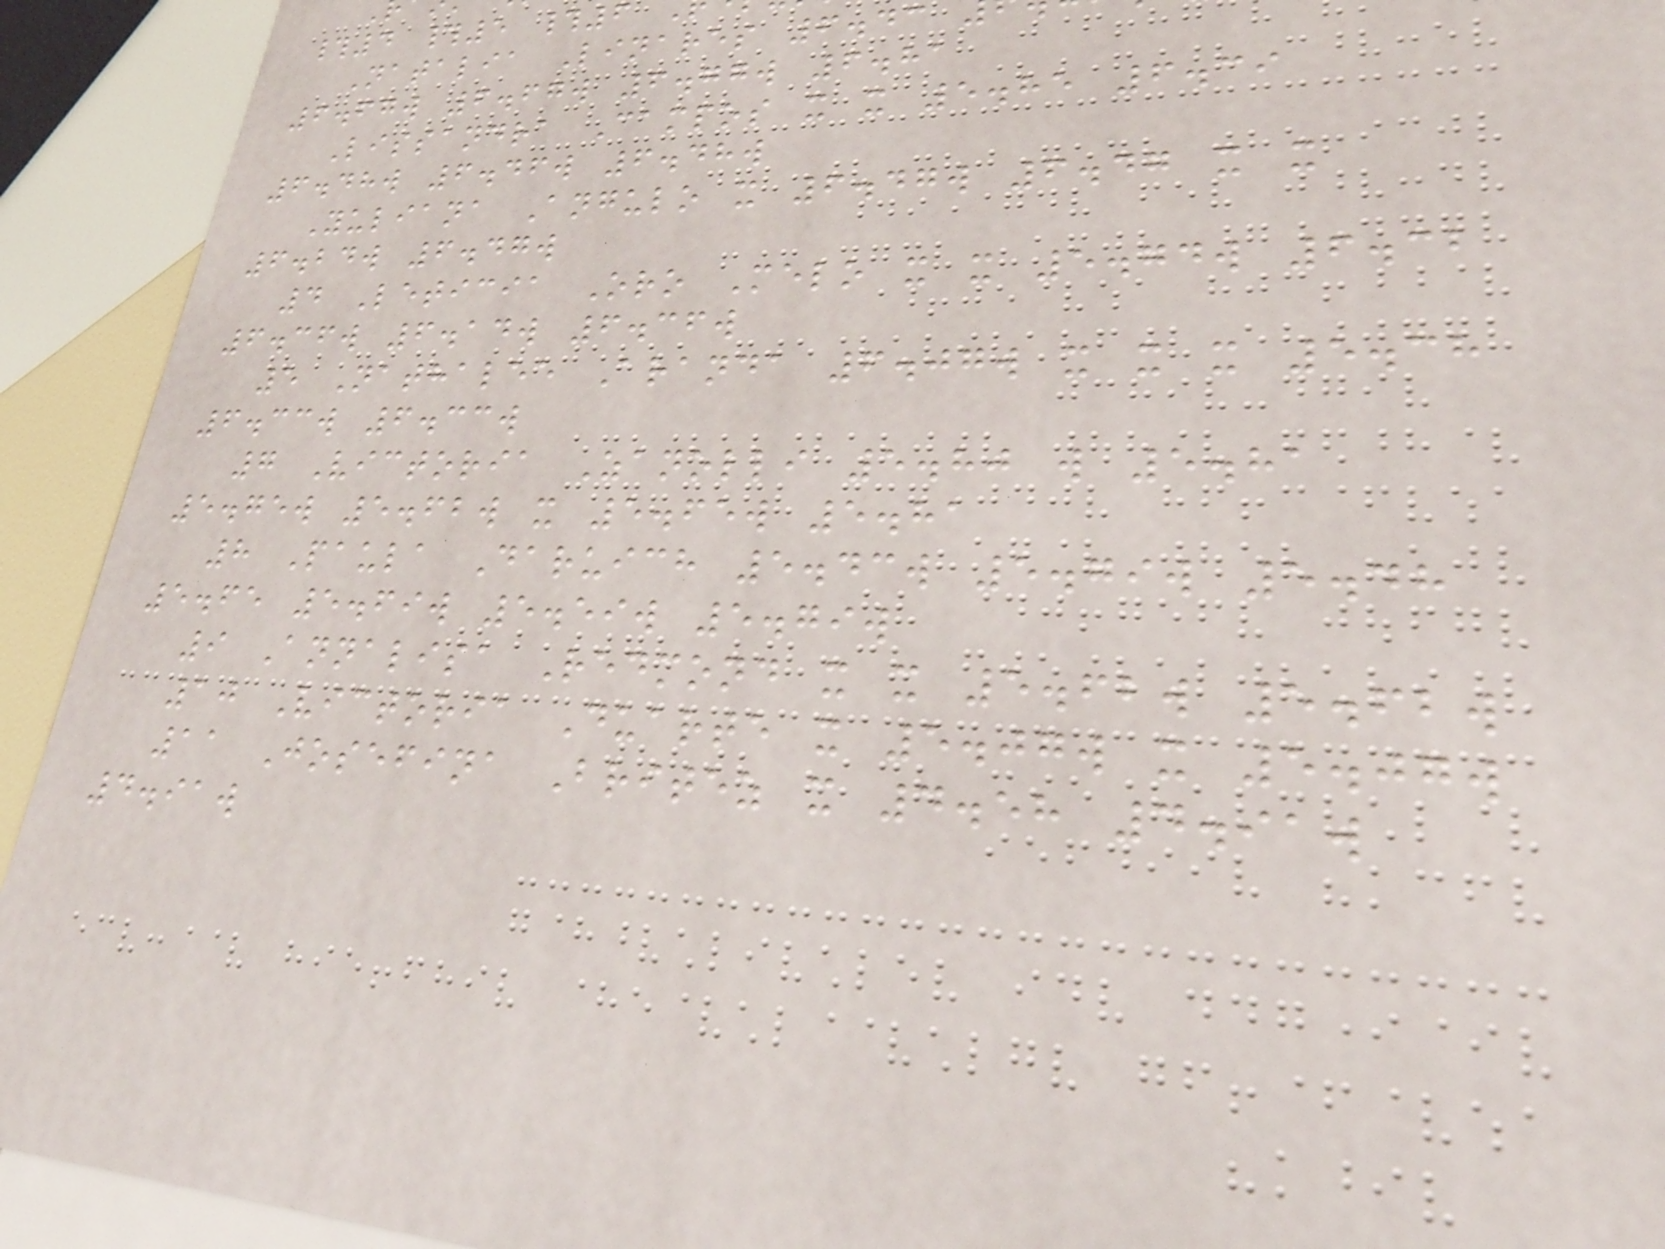#4 #5 #6
Natalia Linares 6.43
6.67w 6.67w 6.77w 6.81
Lissandra Campos x x 5.85 6.39
6.48w 6.46w 6.48w
Yuliana Angulo x 6.47w 6.47 x x
6.24w 6.47w
4 Leticia Oro Melo x x 5.74w 6.32
6.36w 6.14w 6.36w
5 Nathalee Aranda 6.07w x x x 5.38
6.33w 6.33w
7 Victoria Zanolli 5.80 w 5.81
5.75w 5.62w x 5.65w 5.81
8 Paula Daruich 5.43w 5.79w 5.48
5.65 5.69w 5.59w 5.79w
9 Annalisa Redmond x x 5.62w 5.62w
10 Victoria Duarte x 5.07w x 5.07w
11 Josefina Britez x 4.58 4.91w
4.91w
